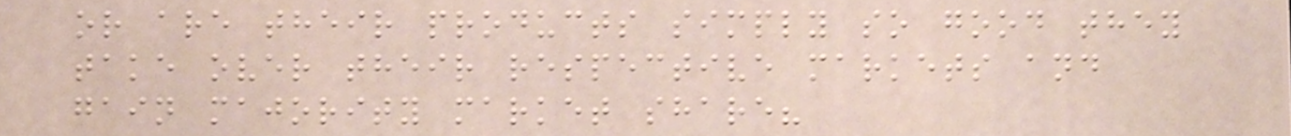or are their products simply so good they
take over their respective markets and
gain majority market share?
